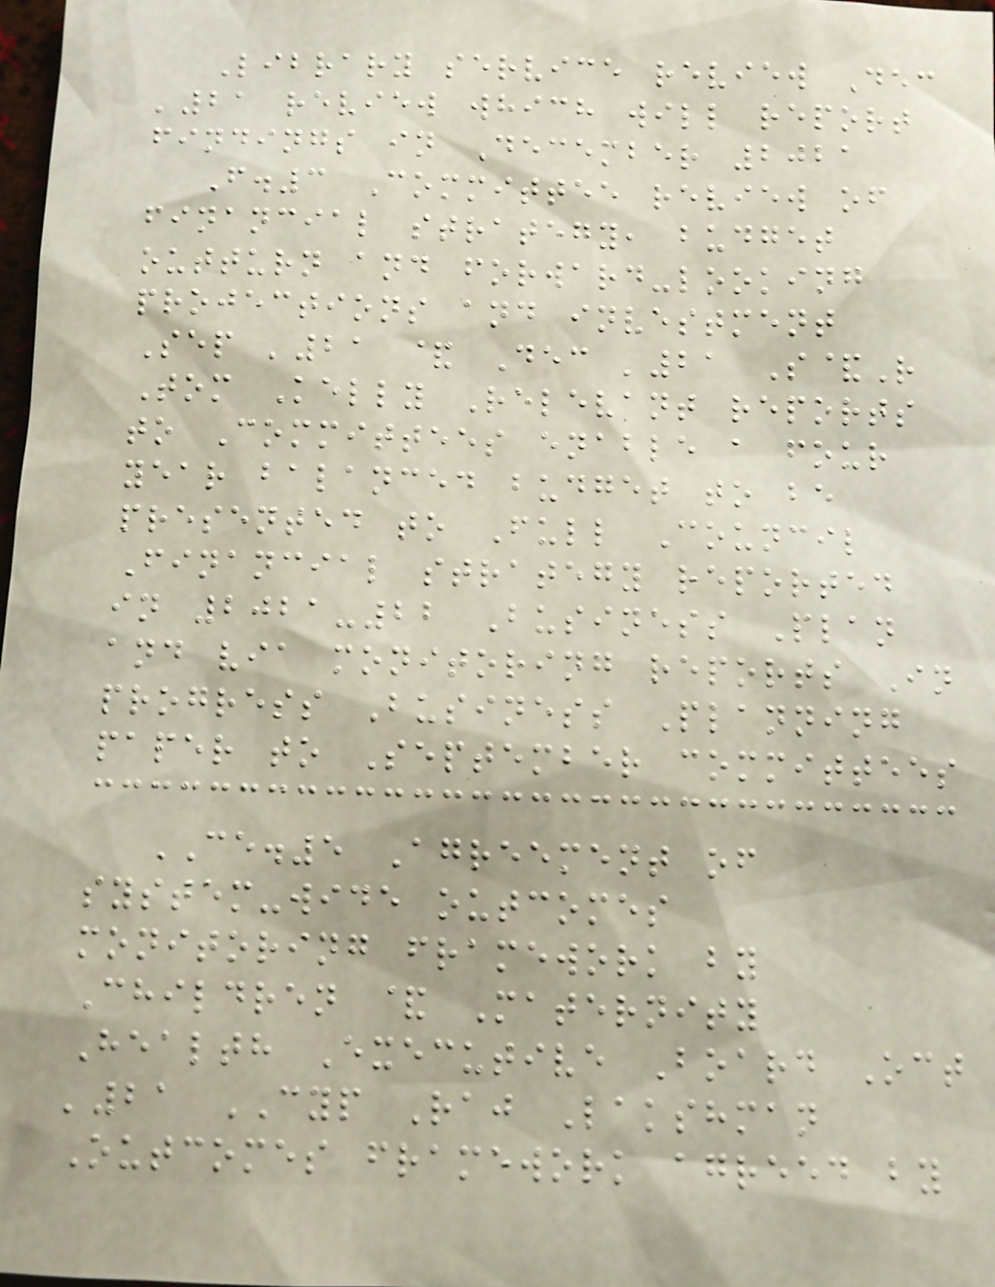Library service review Dec
'21 review which will report
findings in December 2021
F.3 Committee review of
financial strategy, budget
outturn and forward-looking
projections and investment
Sep '21 & Dec '21 S&R
Tom Kelly Relevant reports
to Committees enable a four
year balanced budget to be
presented to Full Council
Financial strategy reported
in 2021-22 Business Plan
and via monitoring reports In
progress Business Planning
paper to September committees
CE.5 Agreement of
system-wide outcomes
monitoring framework by
Children & Maternity
Health Executive Board Oct
'21 CYP Raj Lakshman
Outcomes framework agreed by
